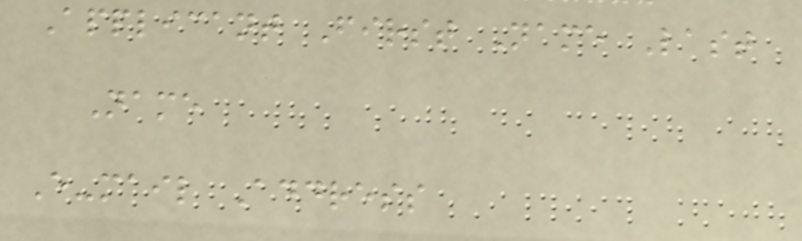Applicant First Name Last
Name
E-mail Address
